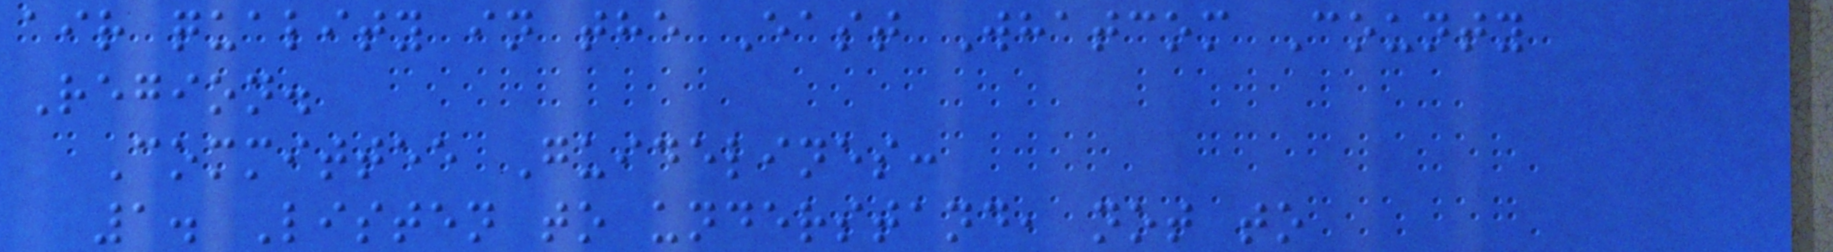air quality in the East Whatcom County
Region.
Committee Guidelines:
1. Listen to understand, not to
